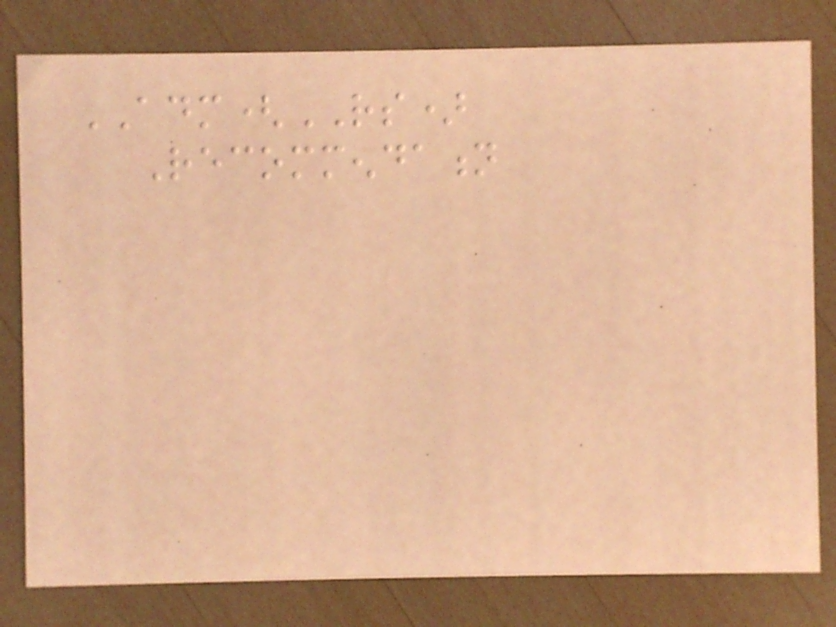ADM(RS)
Recommendation
